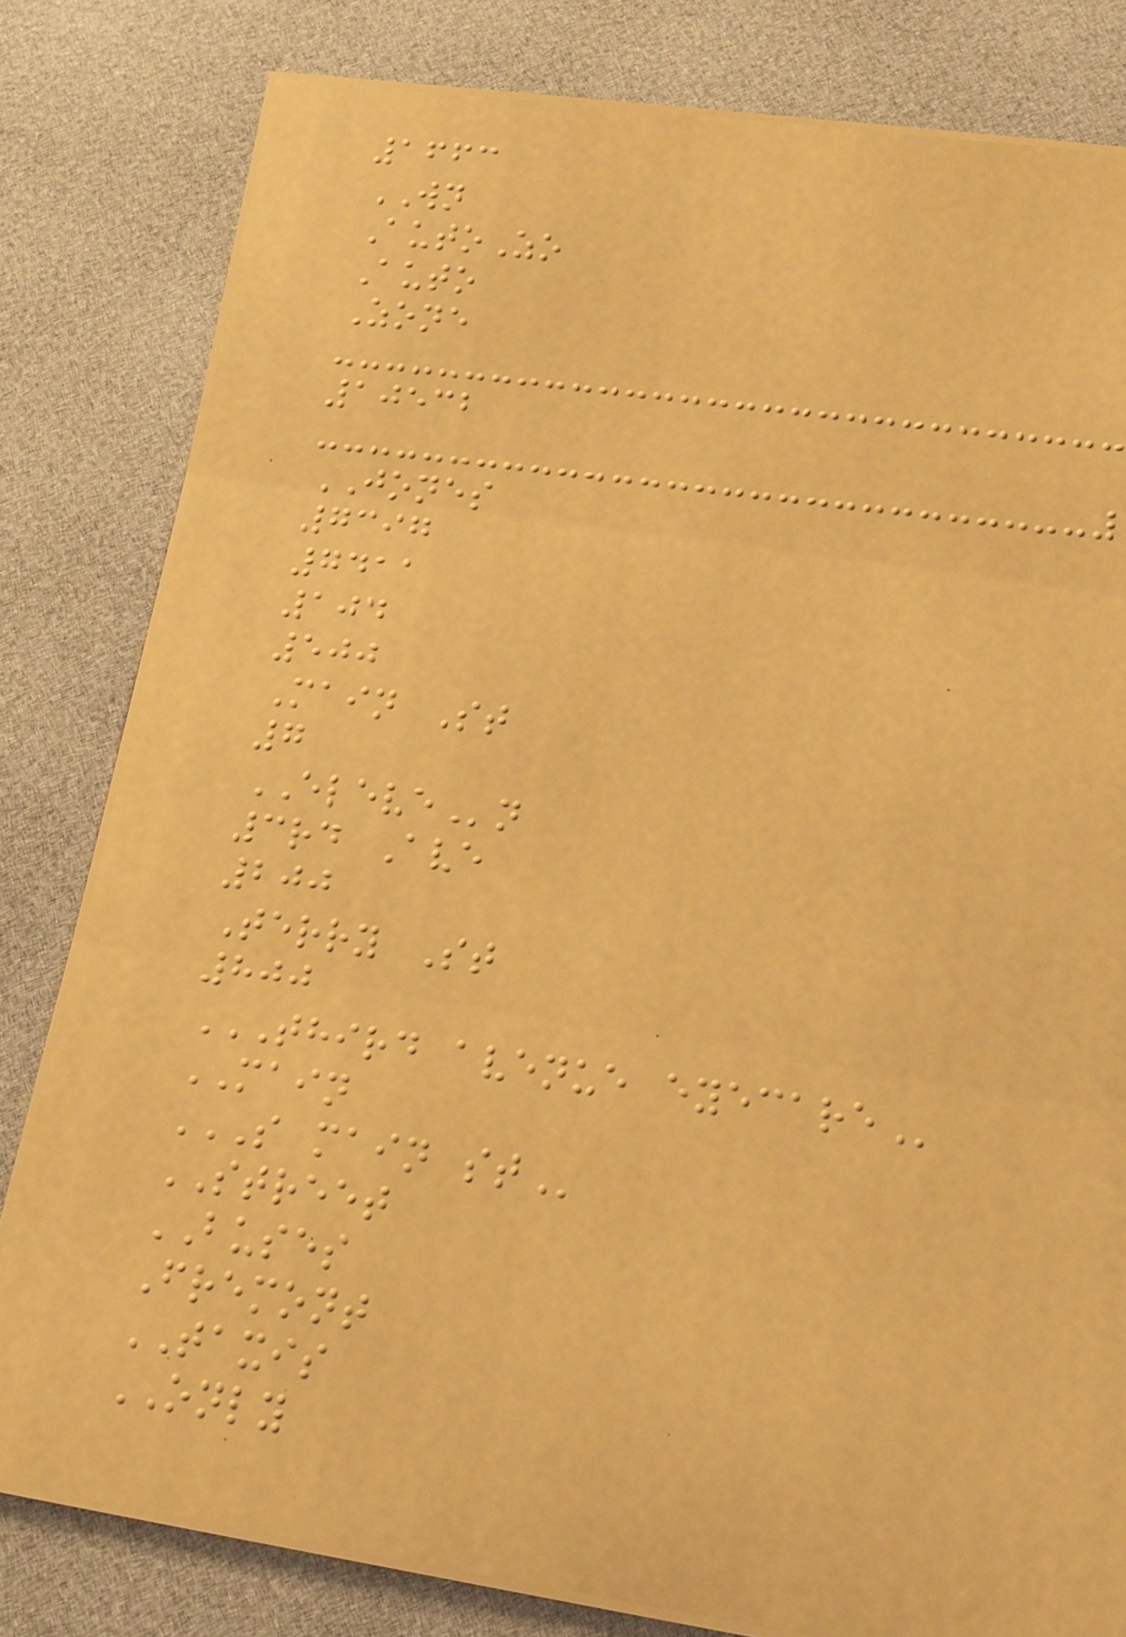1663
WN
AutoZo
Auto
Zone
10532
JONES
7397
7411
104
500
Main St
7
ELEVEn
3rd Ave
200
Terry St
800
THIRD AVENUE EYECARE
MAIN
S MAIN ST
STREET
BUSES
Fremont
TAXIS
ONLY
